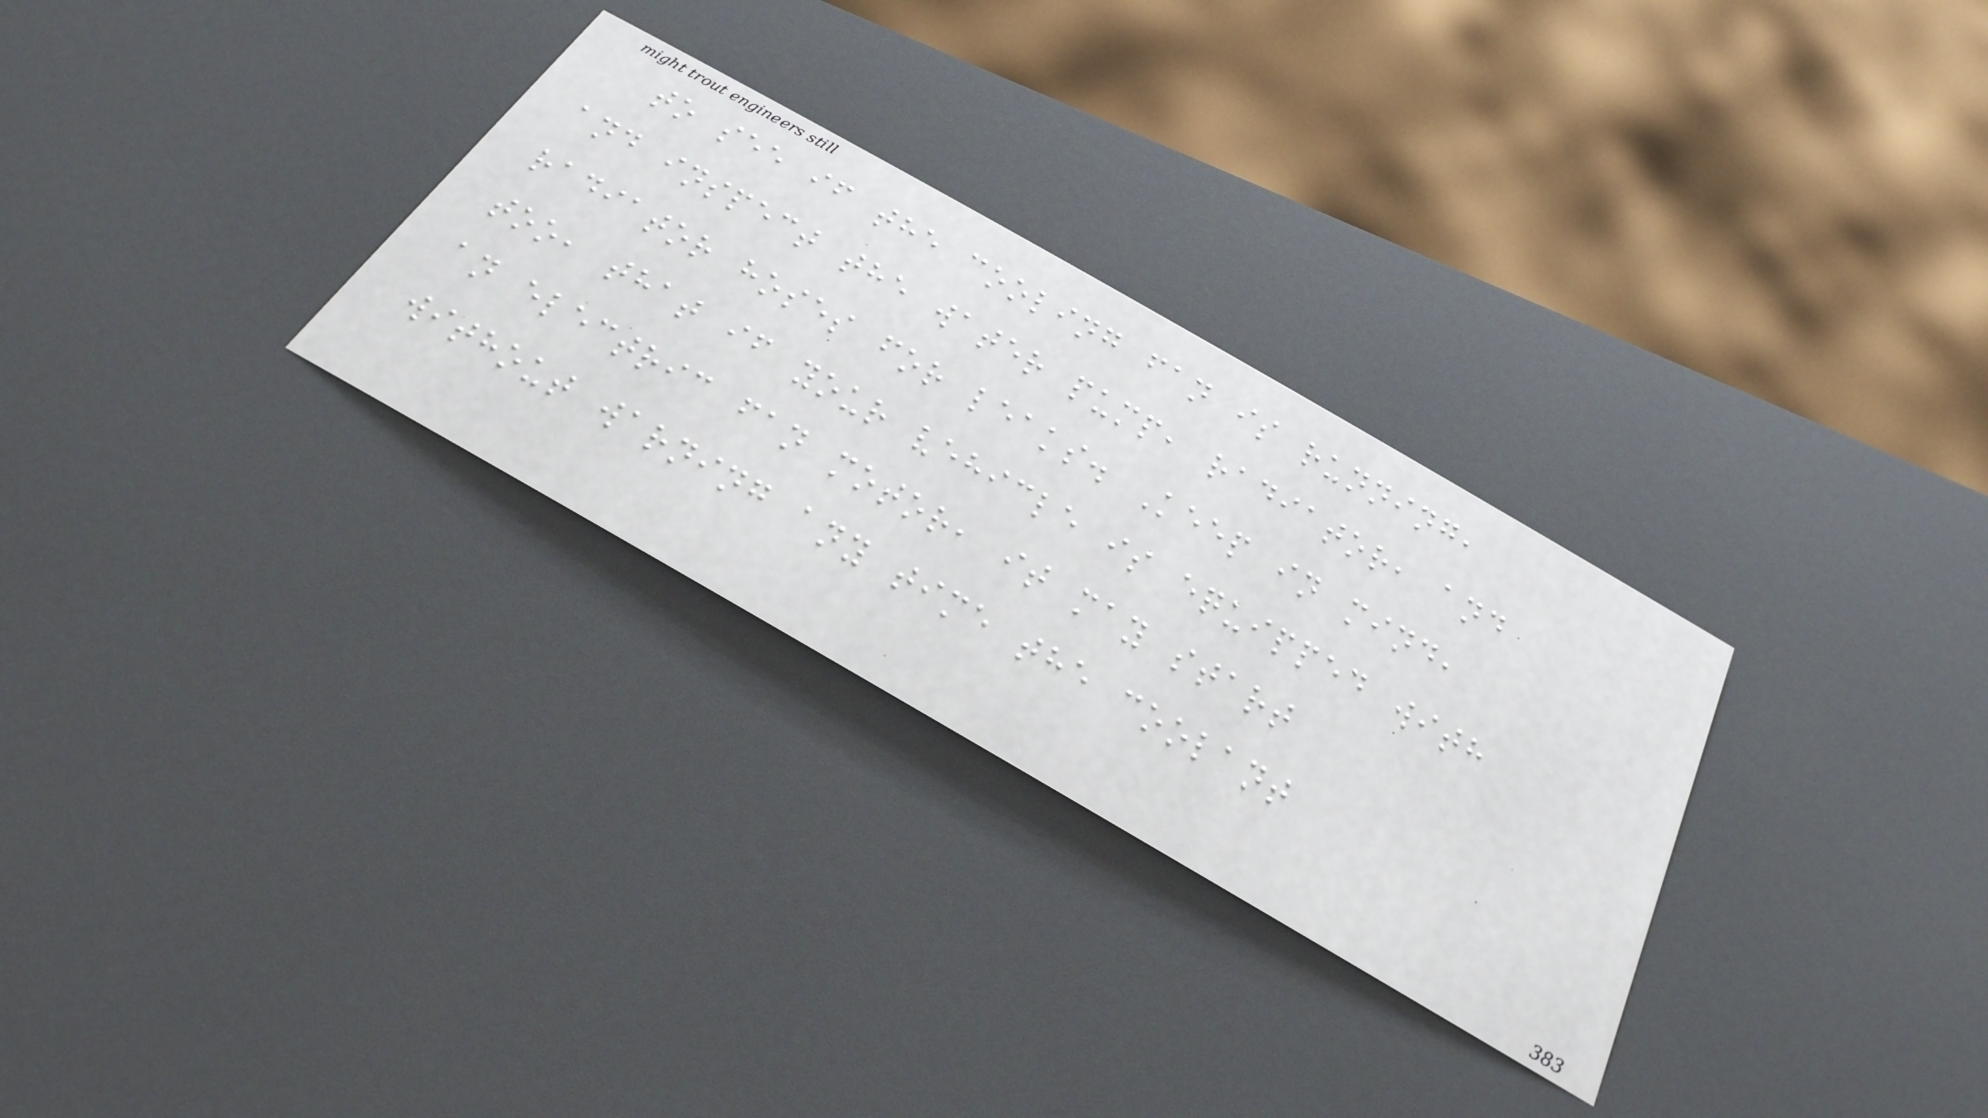to see if the cooling fan is running,
and inspect the water pump, radiator, and
radiator hoses for leaks. Keep in mind,
too, that if your vehicle is equipped with
an electric fan motor, it may start
without warning any time the coolant
